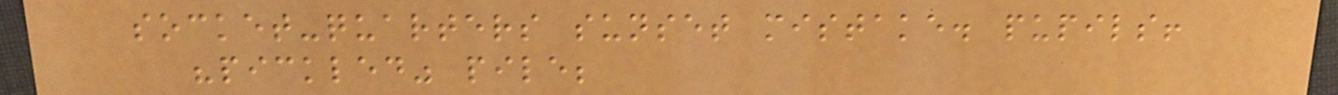socket-quarters sunset mistake. pupils!
"pickled" pile;
